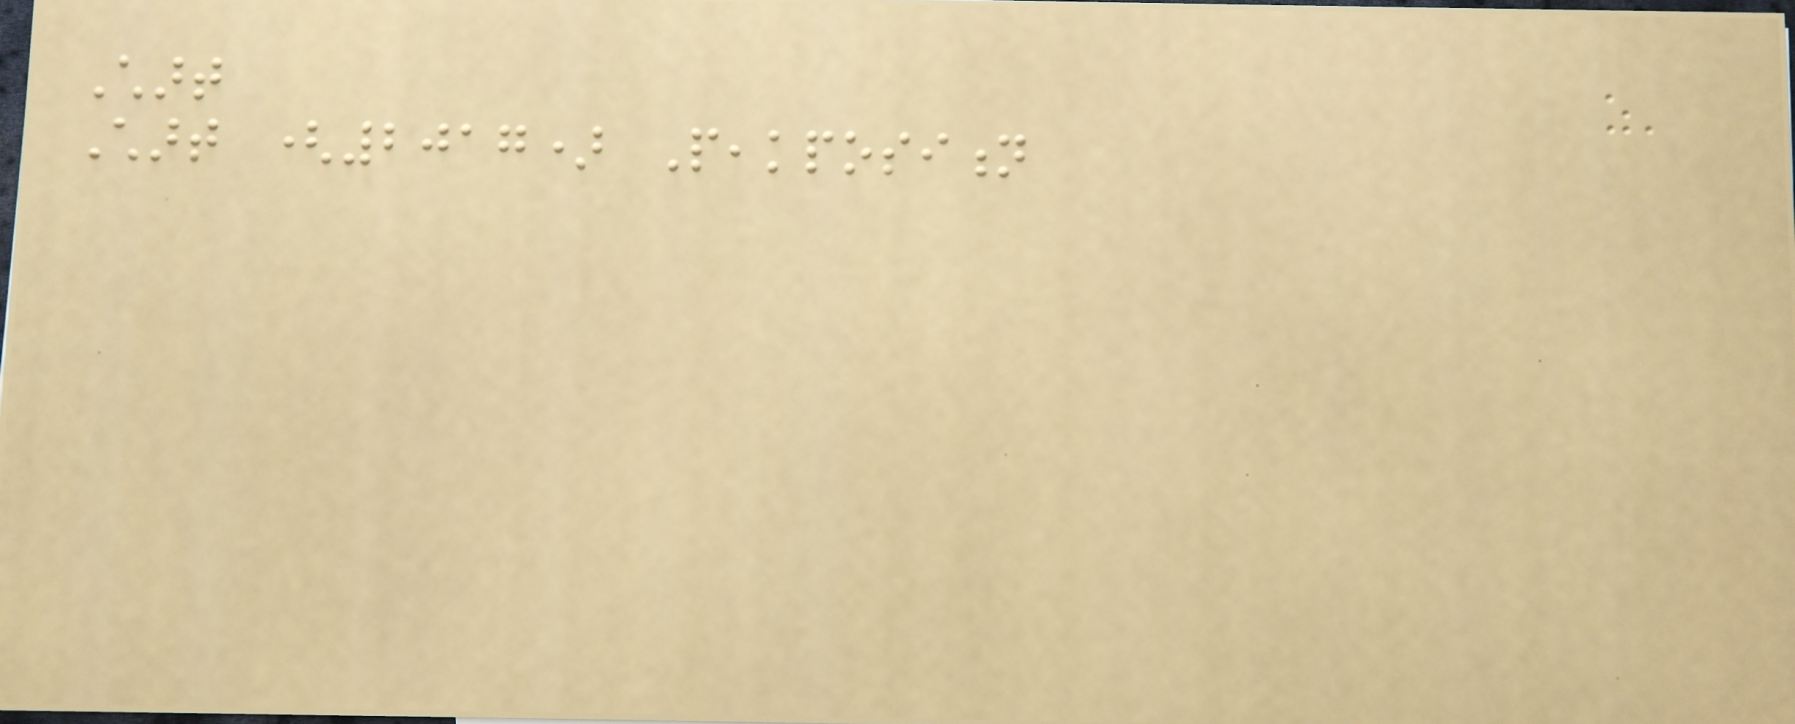Chart
Chart (2017) Peakposition
